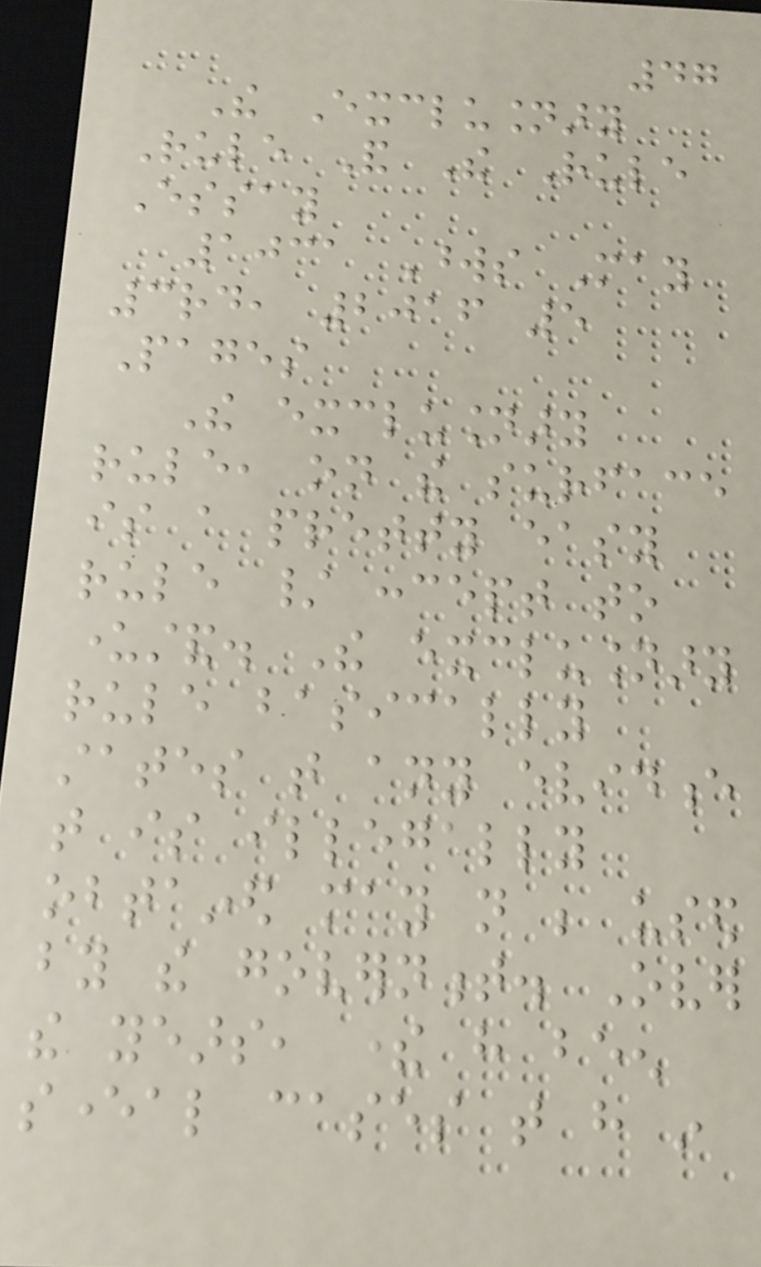47
The Exclusionary
Rule And The Rule
Essay
1031 Words May
3rd, 2016 5
Pages
The exclusionary
rule, on the surface
is a pretty easy
rule / concept to
understand. The exclusionary
rule basically
states that any evidence
that is illegally
obtained may not be used
by the government. Over
the years, there have been
several cases that have in
